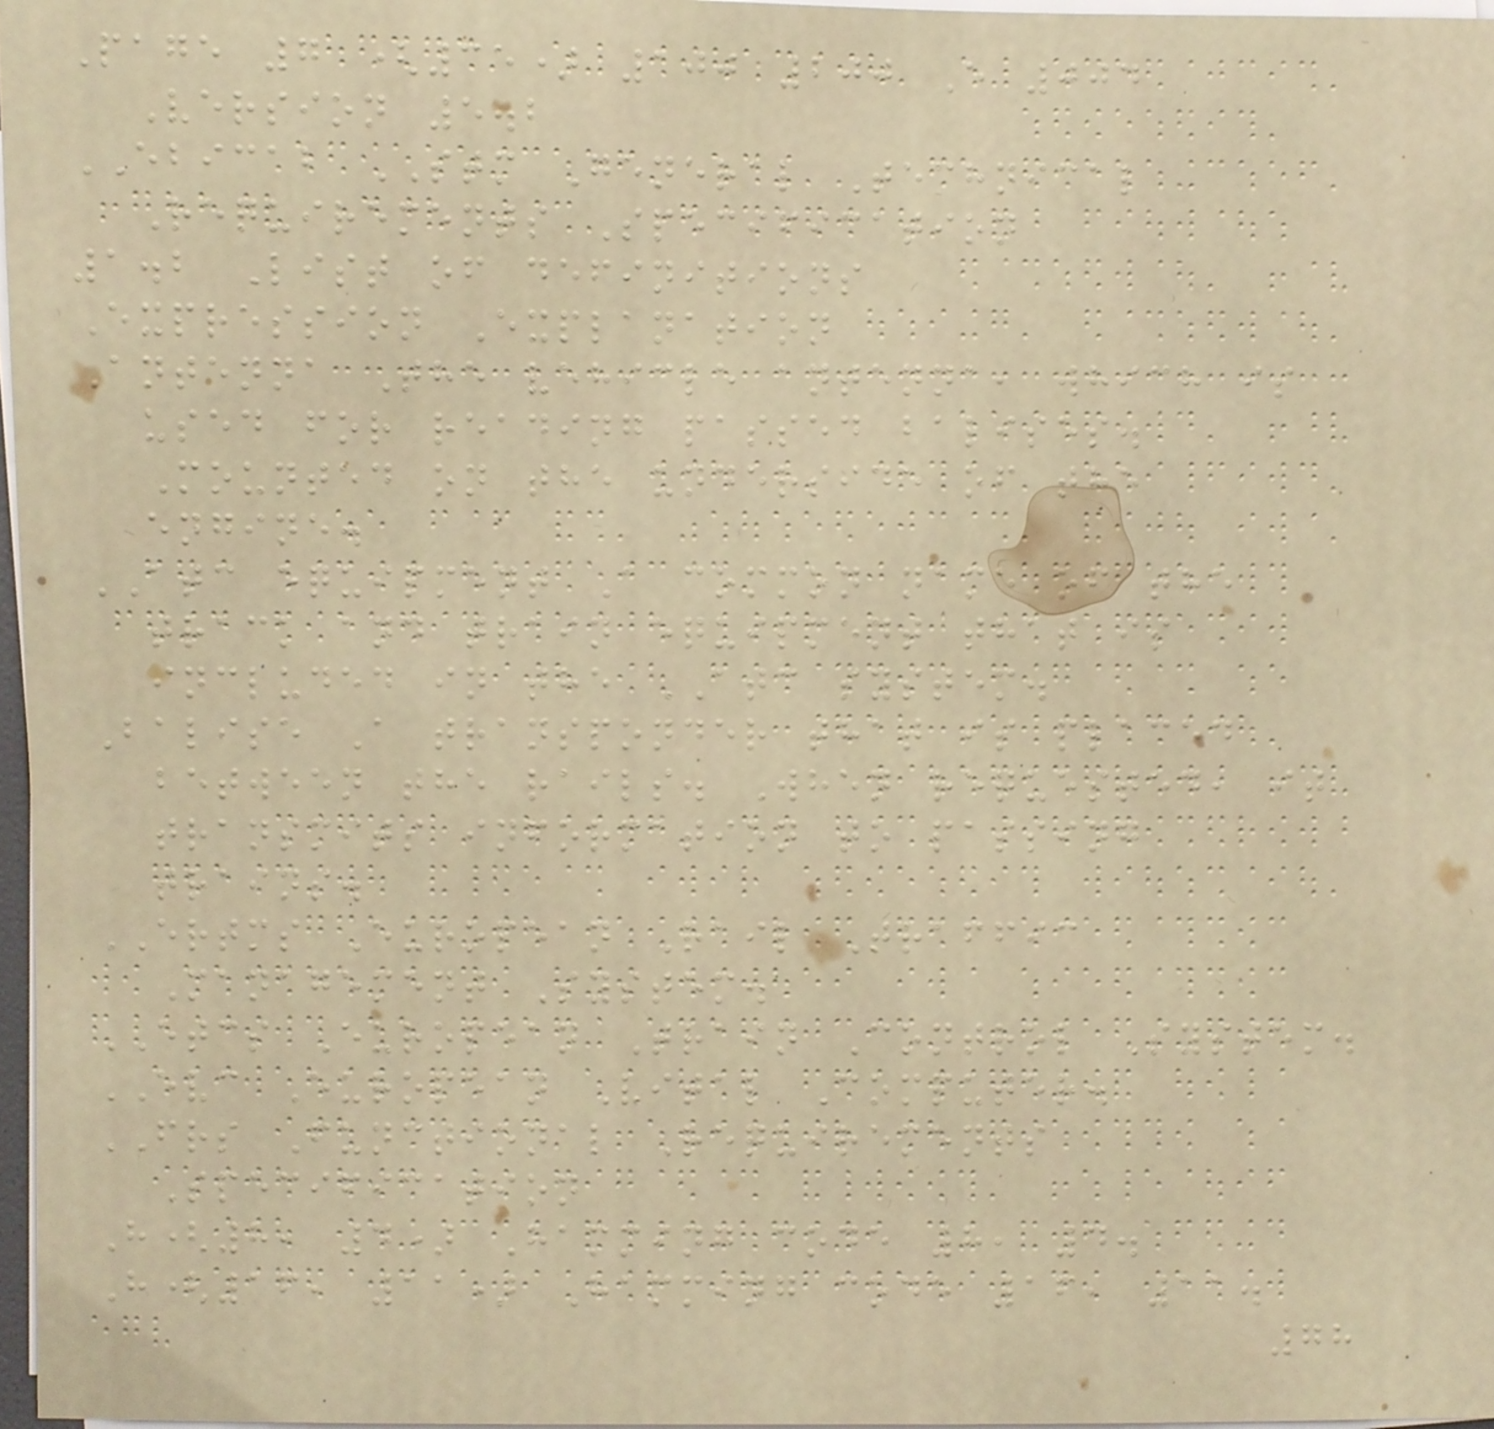Page 7 (35) 100 200 E 004
Version 5.2
EBICAB STM General Technical
Requirements Specification
1.2 List of definitions
Expression Explanation
Antenna The vehicle antenna, which is
used for reading passed balises.
Mounted on the underside of the
engine.
ATC equipment A common name of the
track and train equipment that is
included in the ATC system.
Balise A transponder that is placed
between the rails. When requested, it
transmits information to passing
trains.
ERTMS European Rail Traffic
Management System.
ETCS European Train Control System.
EVC European Vital Computer.
FRS Functional Requirements
Specification
H(8, 4) Hamming code 8, 4.
H(16, 11) Hamming code 16, 11.
78
